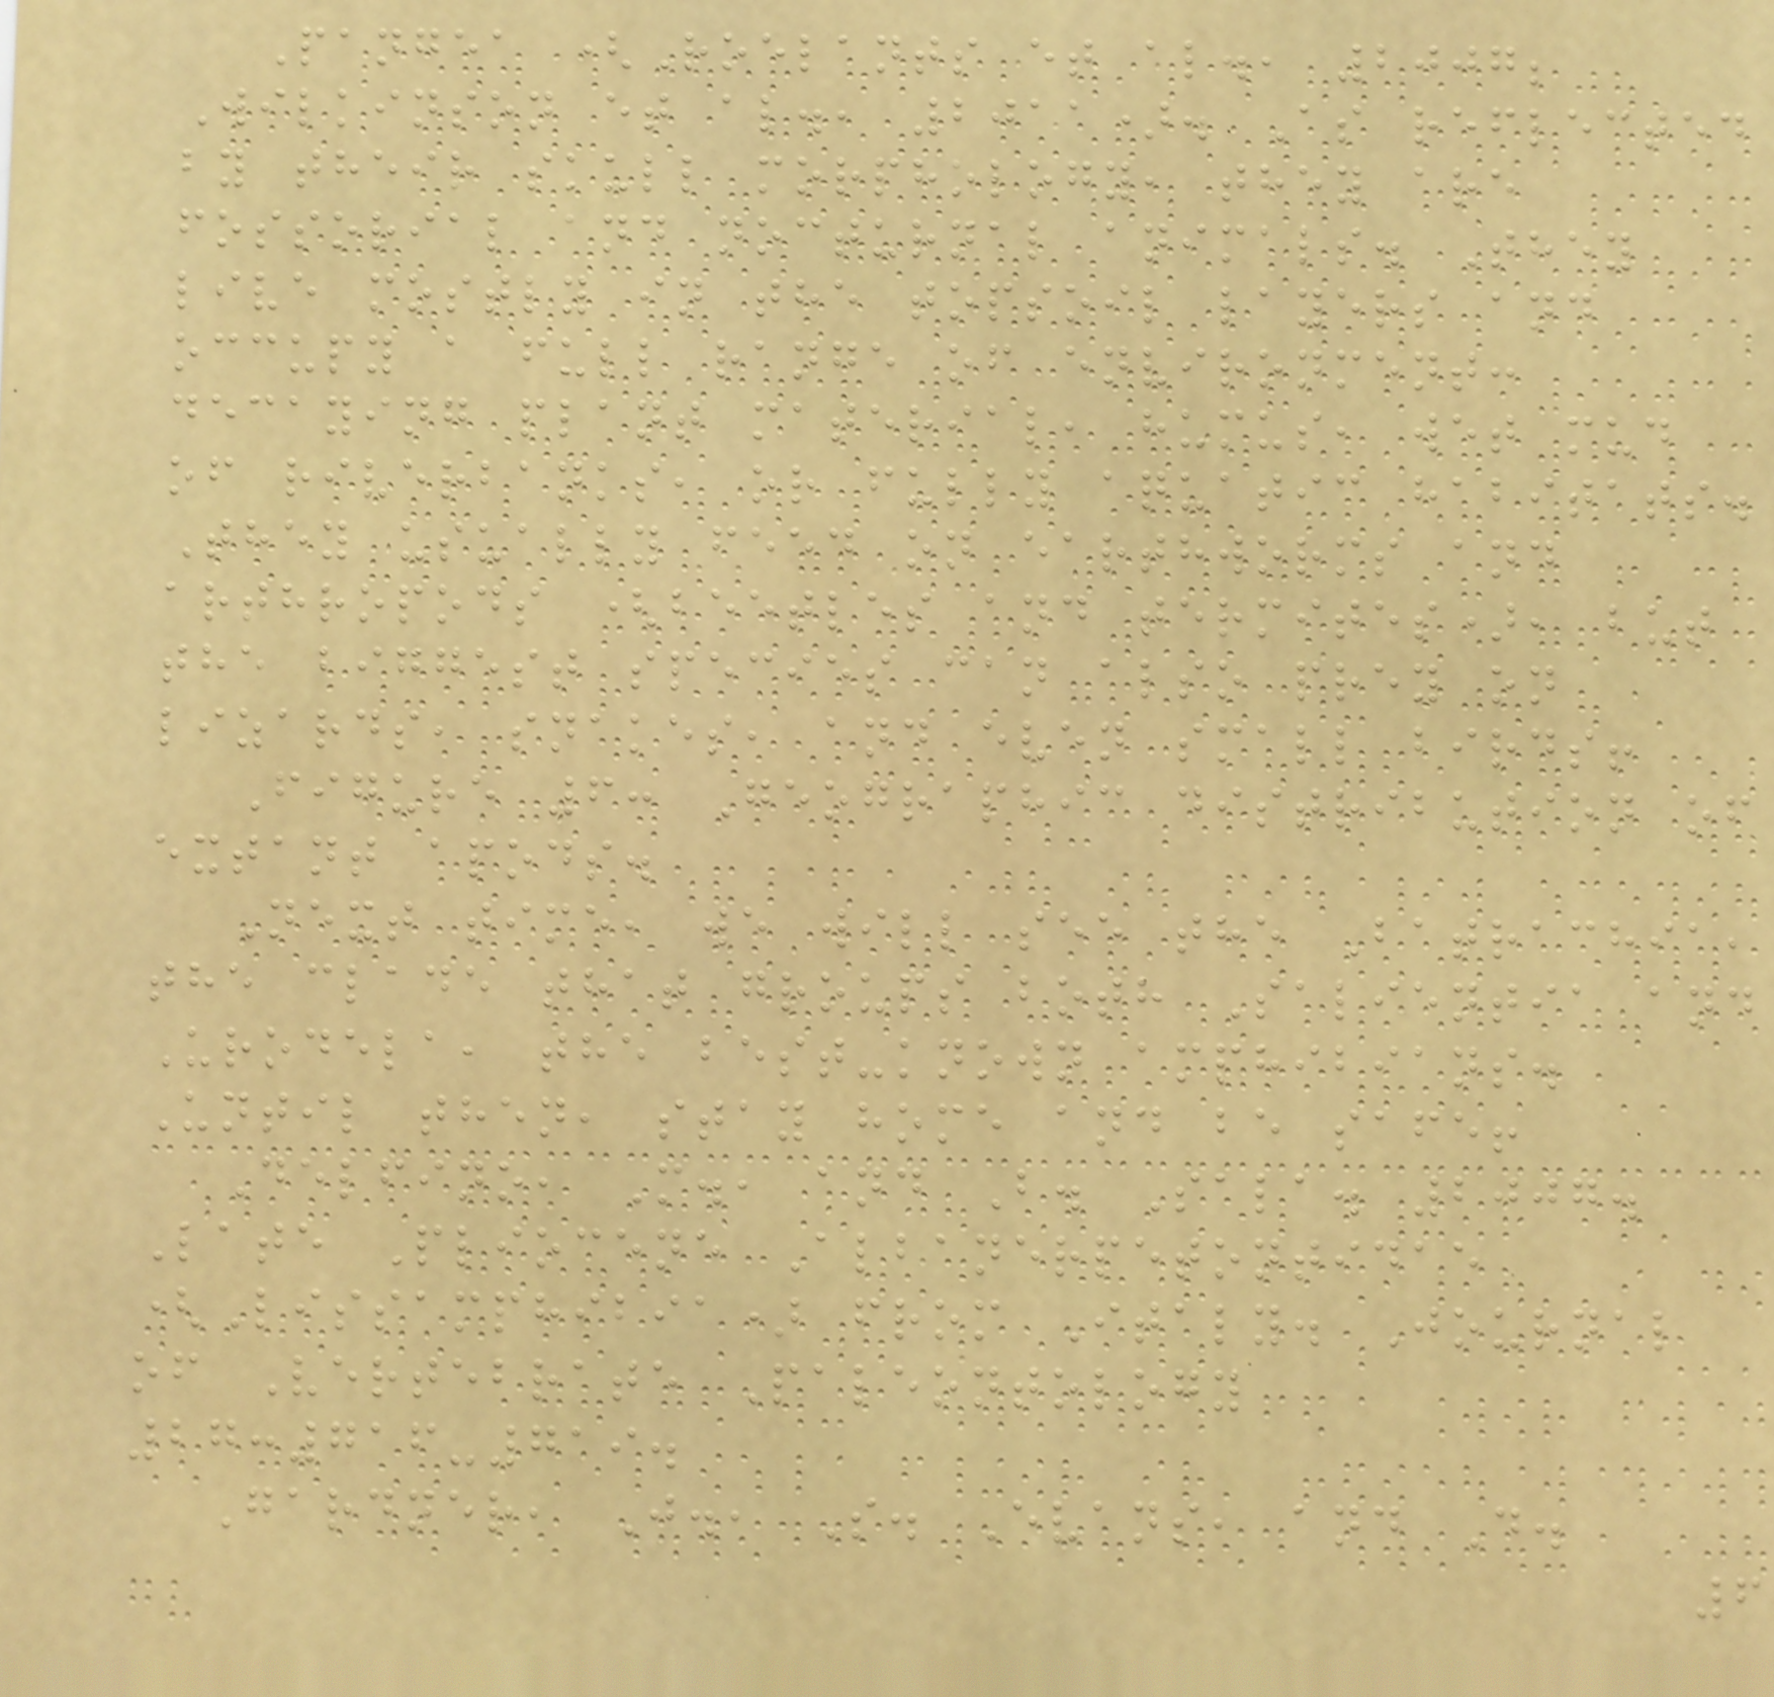Pangea (Roelants et al., 2007;
Wilkinson et al., 2011). As reflected
by their skull morphology, they are
fossorial and nocturnal animals. They
live mostly in the topsoil layers and
occupy a full range of environment:
decaying plant material, humus, wet mud
of riverbanks, or fully aquatic habitats.
They usually feed on earthworms and
arthropods (beetles and termites), but
the biggest species can also prey on
lizards, snakes, and even small birds!
Figure 6: Geographic distribution of
extant apods.
Next time, we will see the Batrachia,
the clade that groups both Salientia and
Urodela, the best-known amphibians.
Until then, stay home and be safe!
Delfino, M., and B. Sala. 2007.
Late Pliocene Albanerpetontidae
(Lissamphibia) from Italy. Journal
of Vertebrate Paleontology
27:716-719.
Gardner, J., S. Evans, and D.
6
